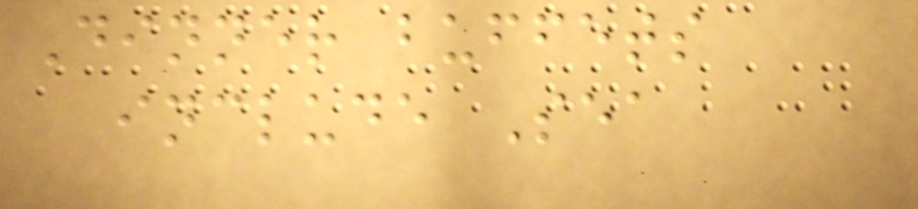Dinner buffets
include Sea
